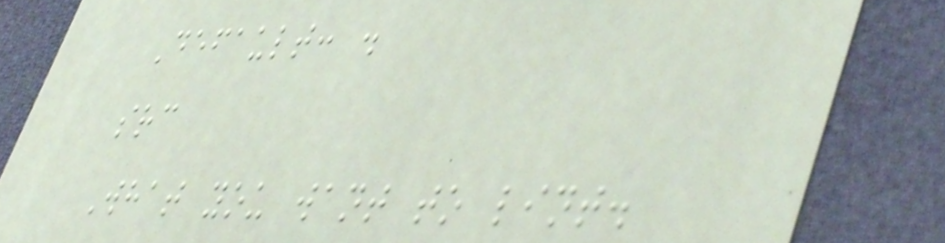Default: .
src
What you want to lint.
